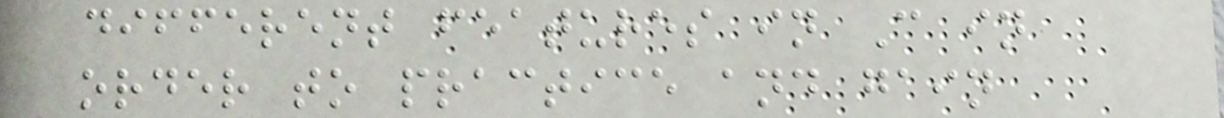different features in C in
order to practice and gain
